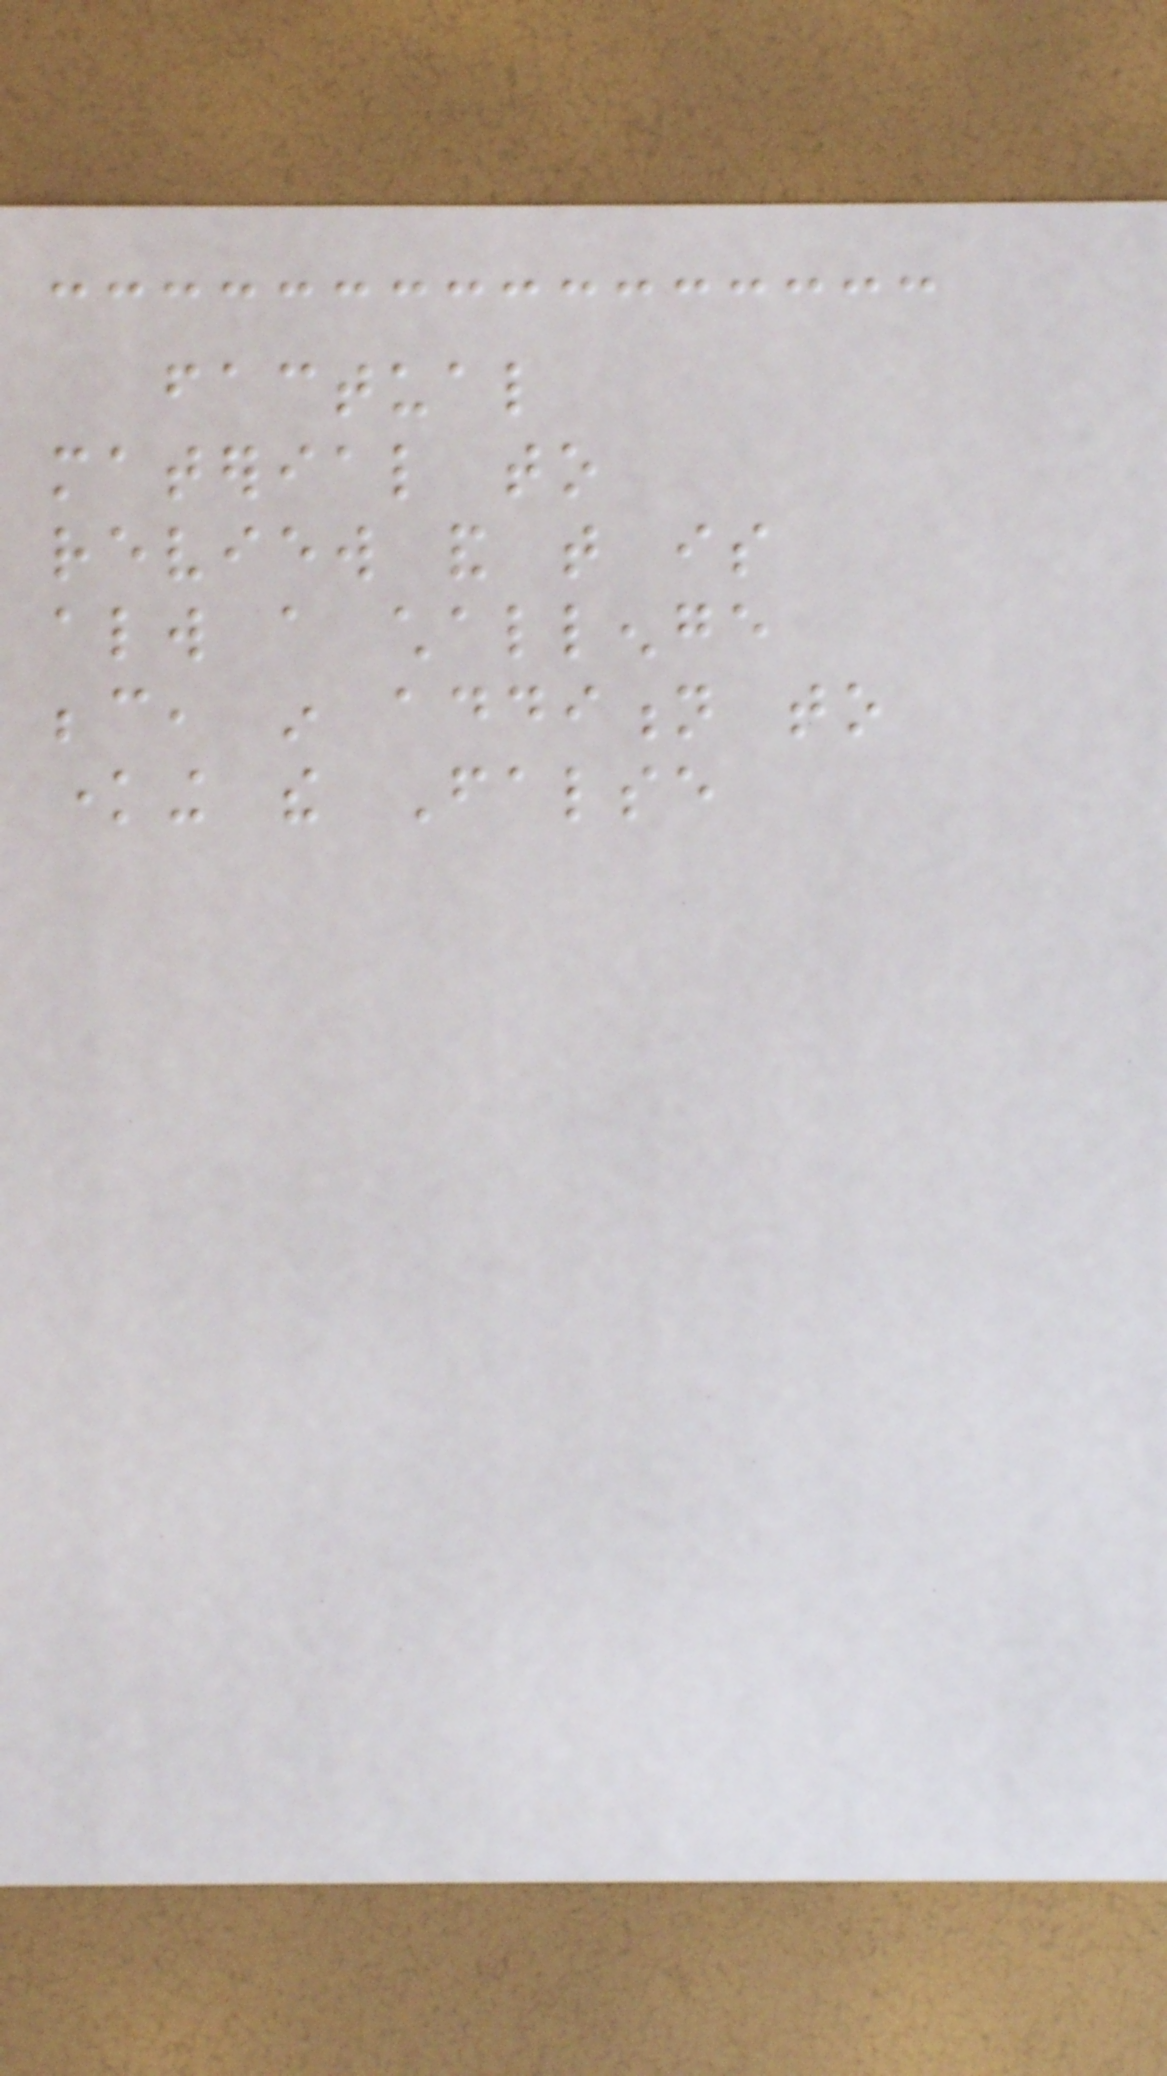factual
material to
review and that is
always a challenge
because, in addition to
knowing the False
